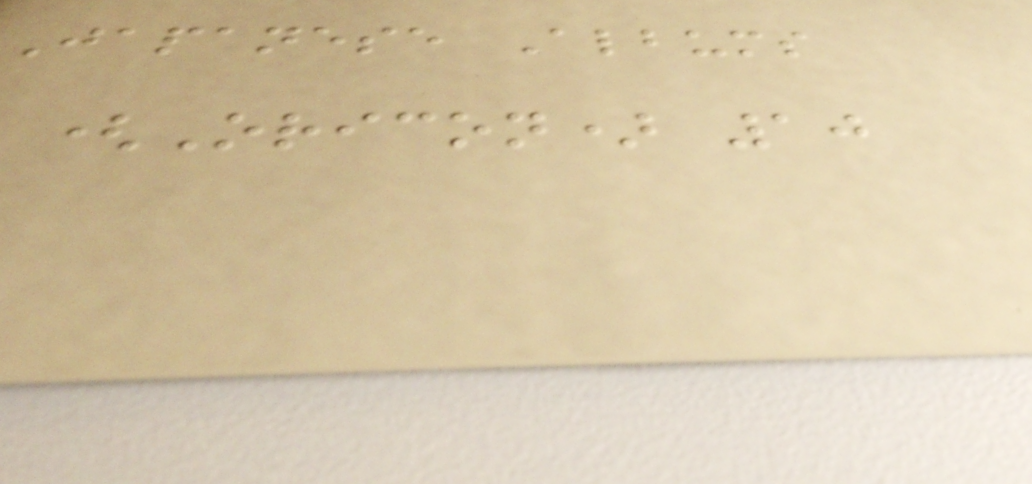Japanese Albums
(Oricon) 10
